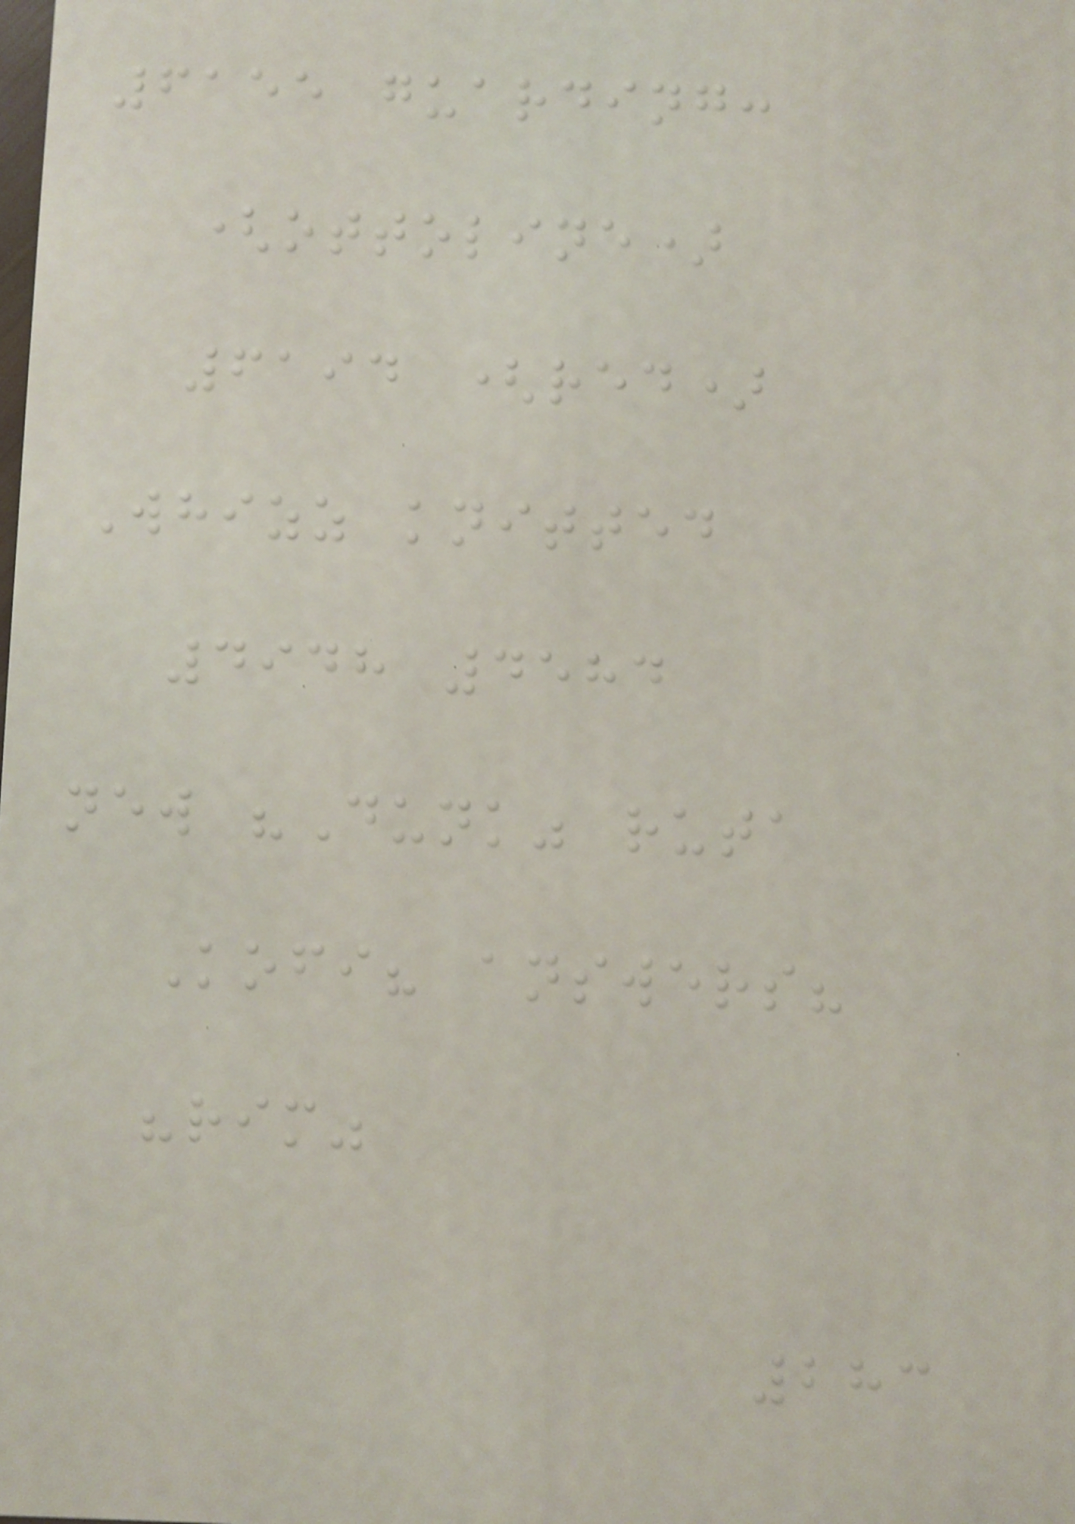6155 guarding:
(ottoline)
6194 (red)
Whizz knitted
4948 4584
new "Dunk" ruta
Kofi? answers?
"rim"
283
